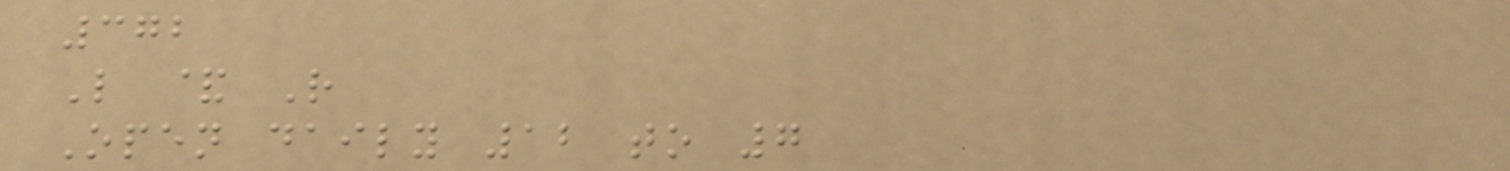372
L & R
Open daily 12 to 7
